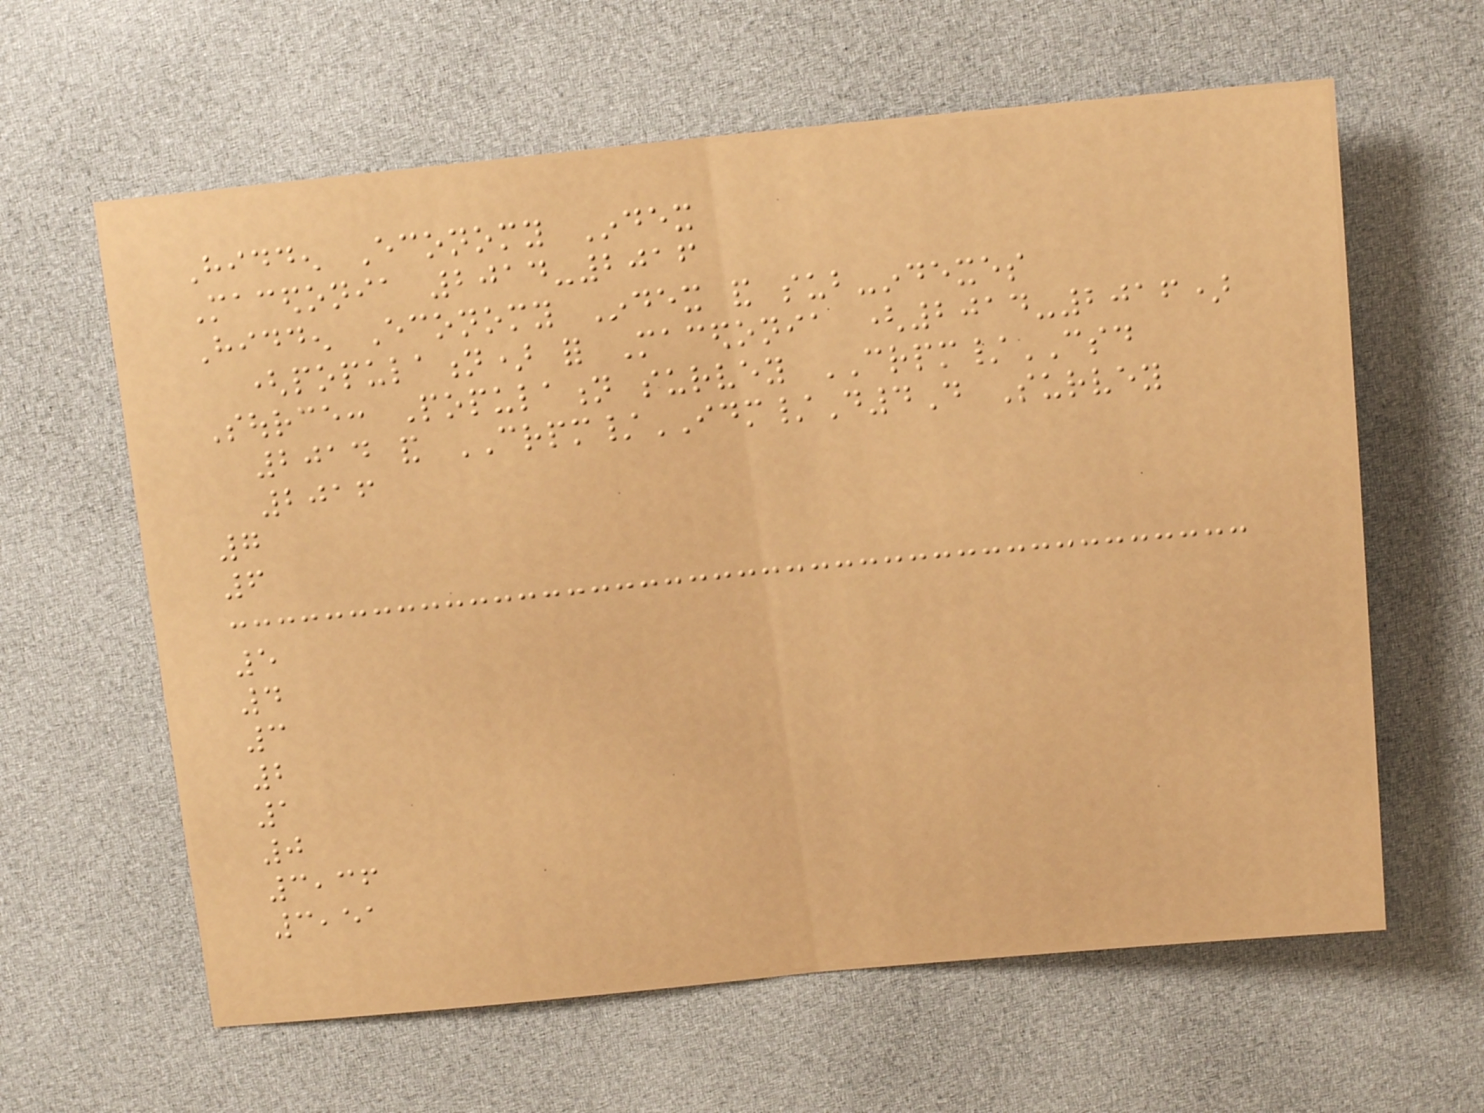Hidden Economy Index
Macedonia 2014-2016
Hidden Economy Index and sub-indexes
(population) for Macedonia (2014-2016)
Source: Population survey CRPM/CSD
2014 and CRPM/IDM/D4D Survey
2016
7
6
5
4
3
2
1
0
3,36
3,51
